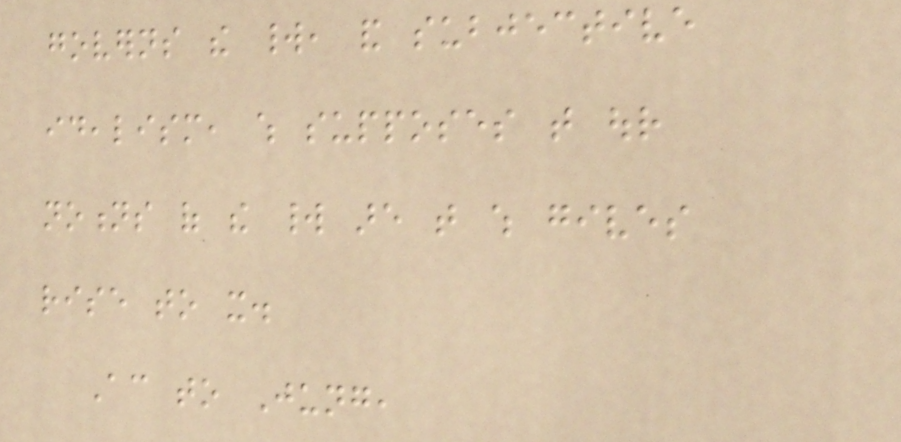governs the world, and subjective
idealism, which supposes that our
notions of the world are that which gives
rise to it.
According to Jung,
